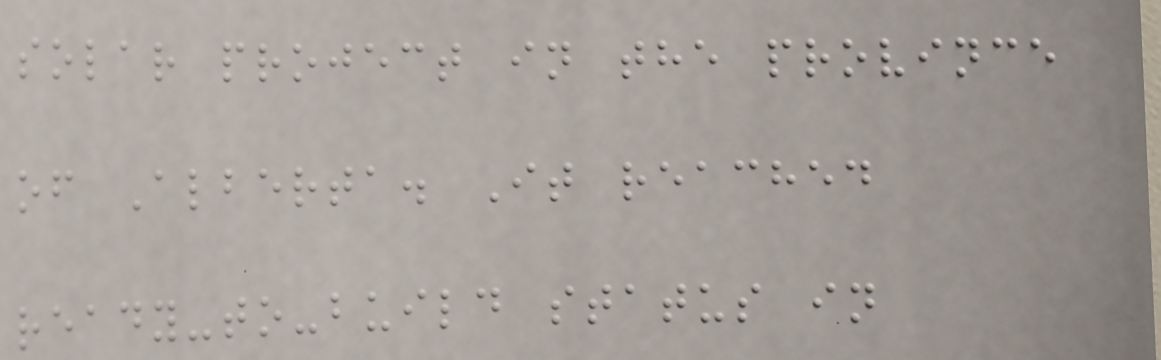solar project in the province
of Alberta. It reached
ready-to-build status in
